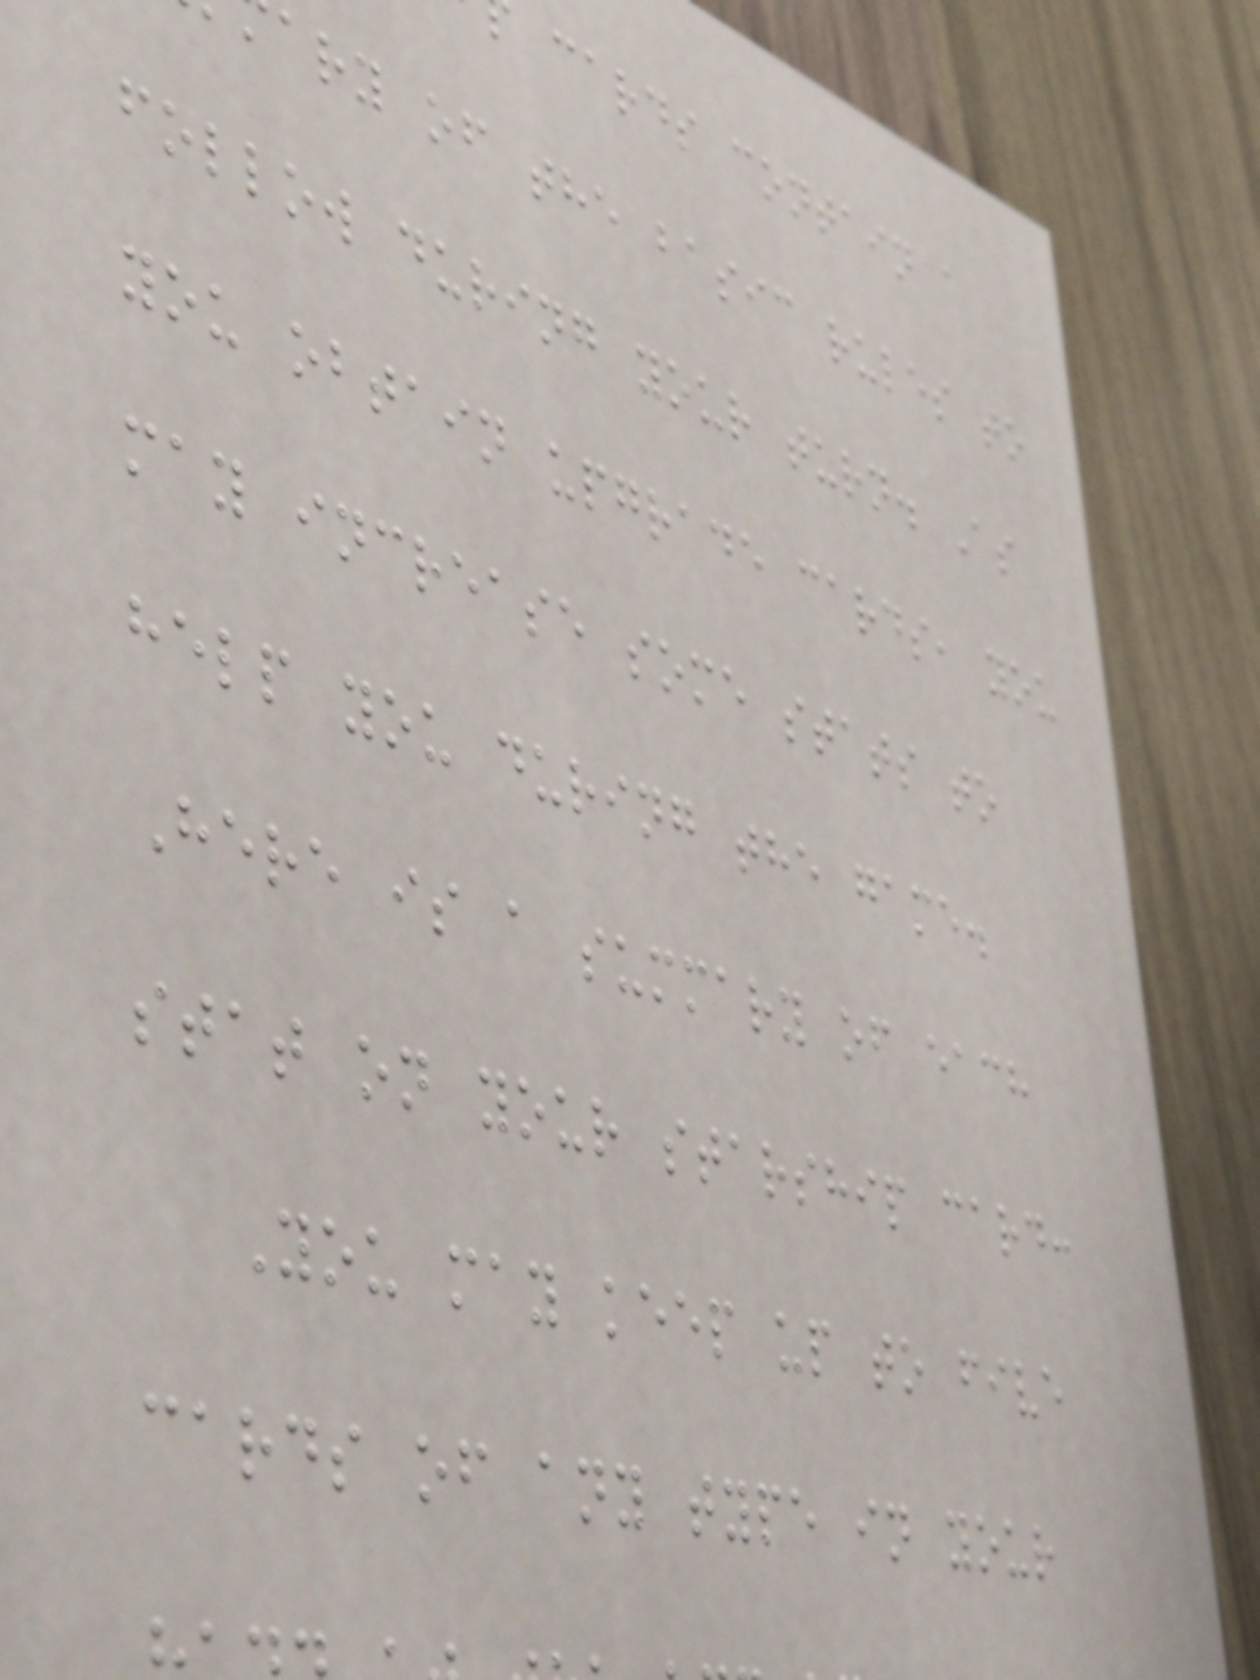cards contain a
ary of the basic rules to
follow during your turn. As
you obtain upgrade cards, you
may increase some stats to
help you during the game.
Here is a summary of each
stat on your starship card:
You may keep up to five
cards of any type in your
